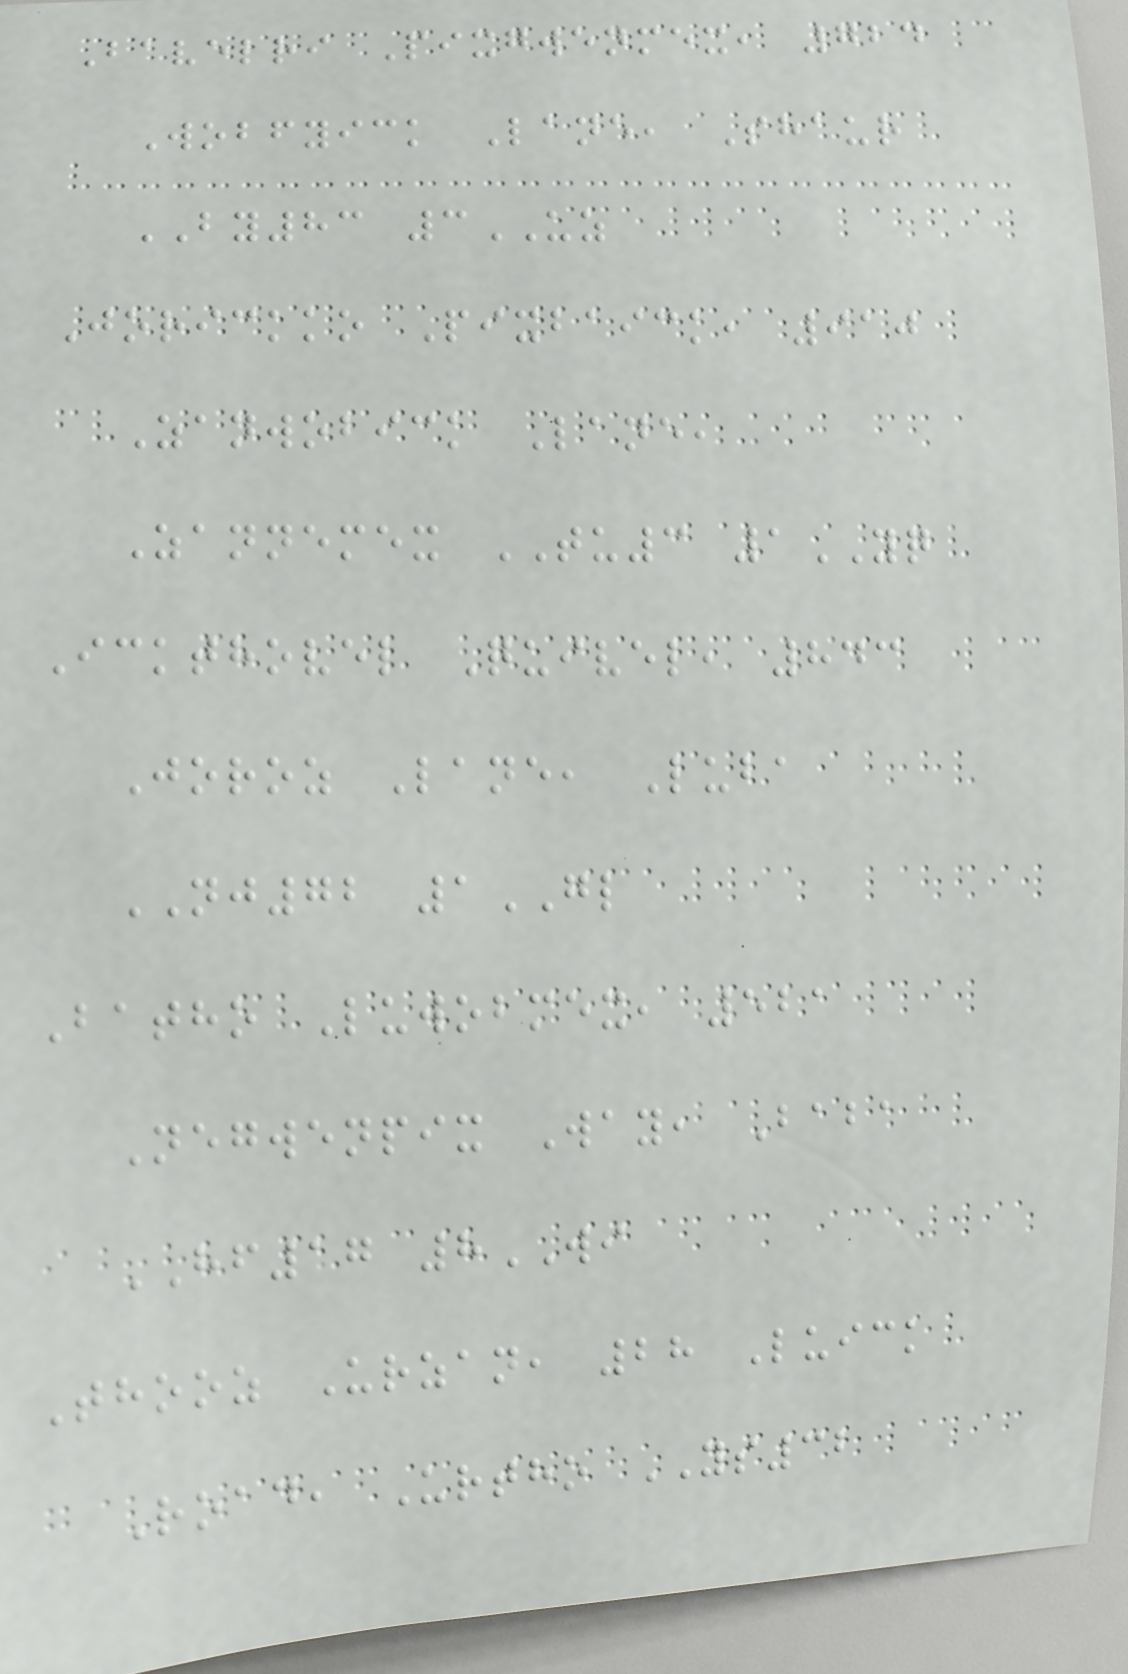Bavelri Pixgwenmex, 724
Wobfyick Lane, Shaur
BY83 3UZ
Jorickko Pixbaick, 910
Zanwobick Lane,
Zannemex TU3 1YQ
Ickthovel Quivel, 843
Joroz Lane, Luba
NJ72 1GL
Batho Luwobmex, 521
Negwenpix Way, Baba
HF17 8WI
Thooz Urzan, 28 Luick
Road, Urtho YS32
